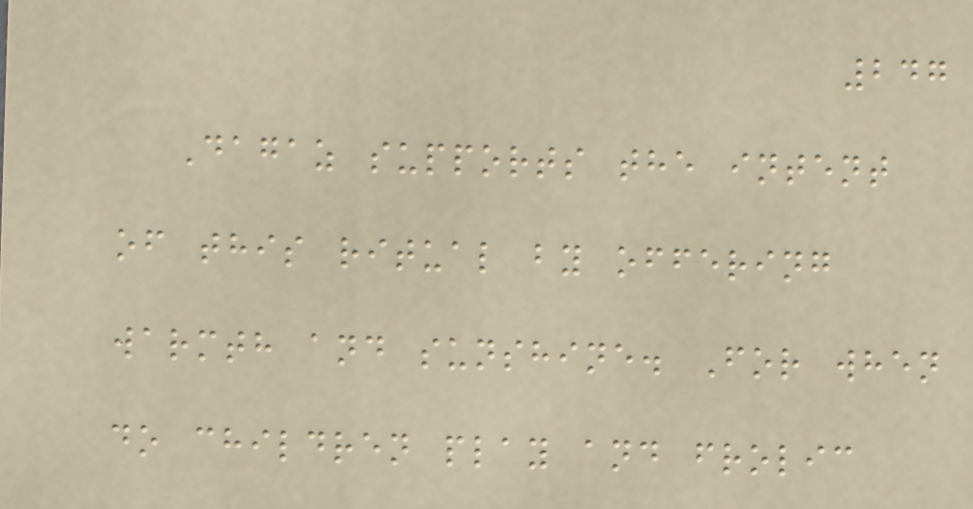247
Dagaz supports the intent
of this ritual by offering
warmth and sunshine. For when
do children play and frolic
